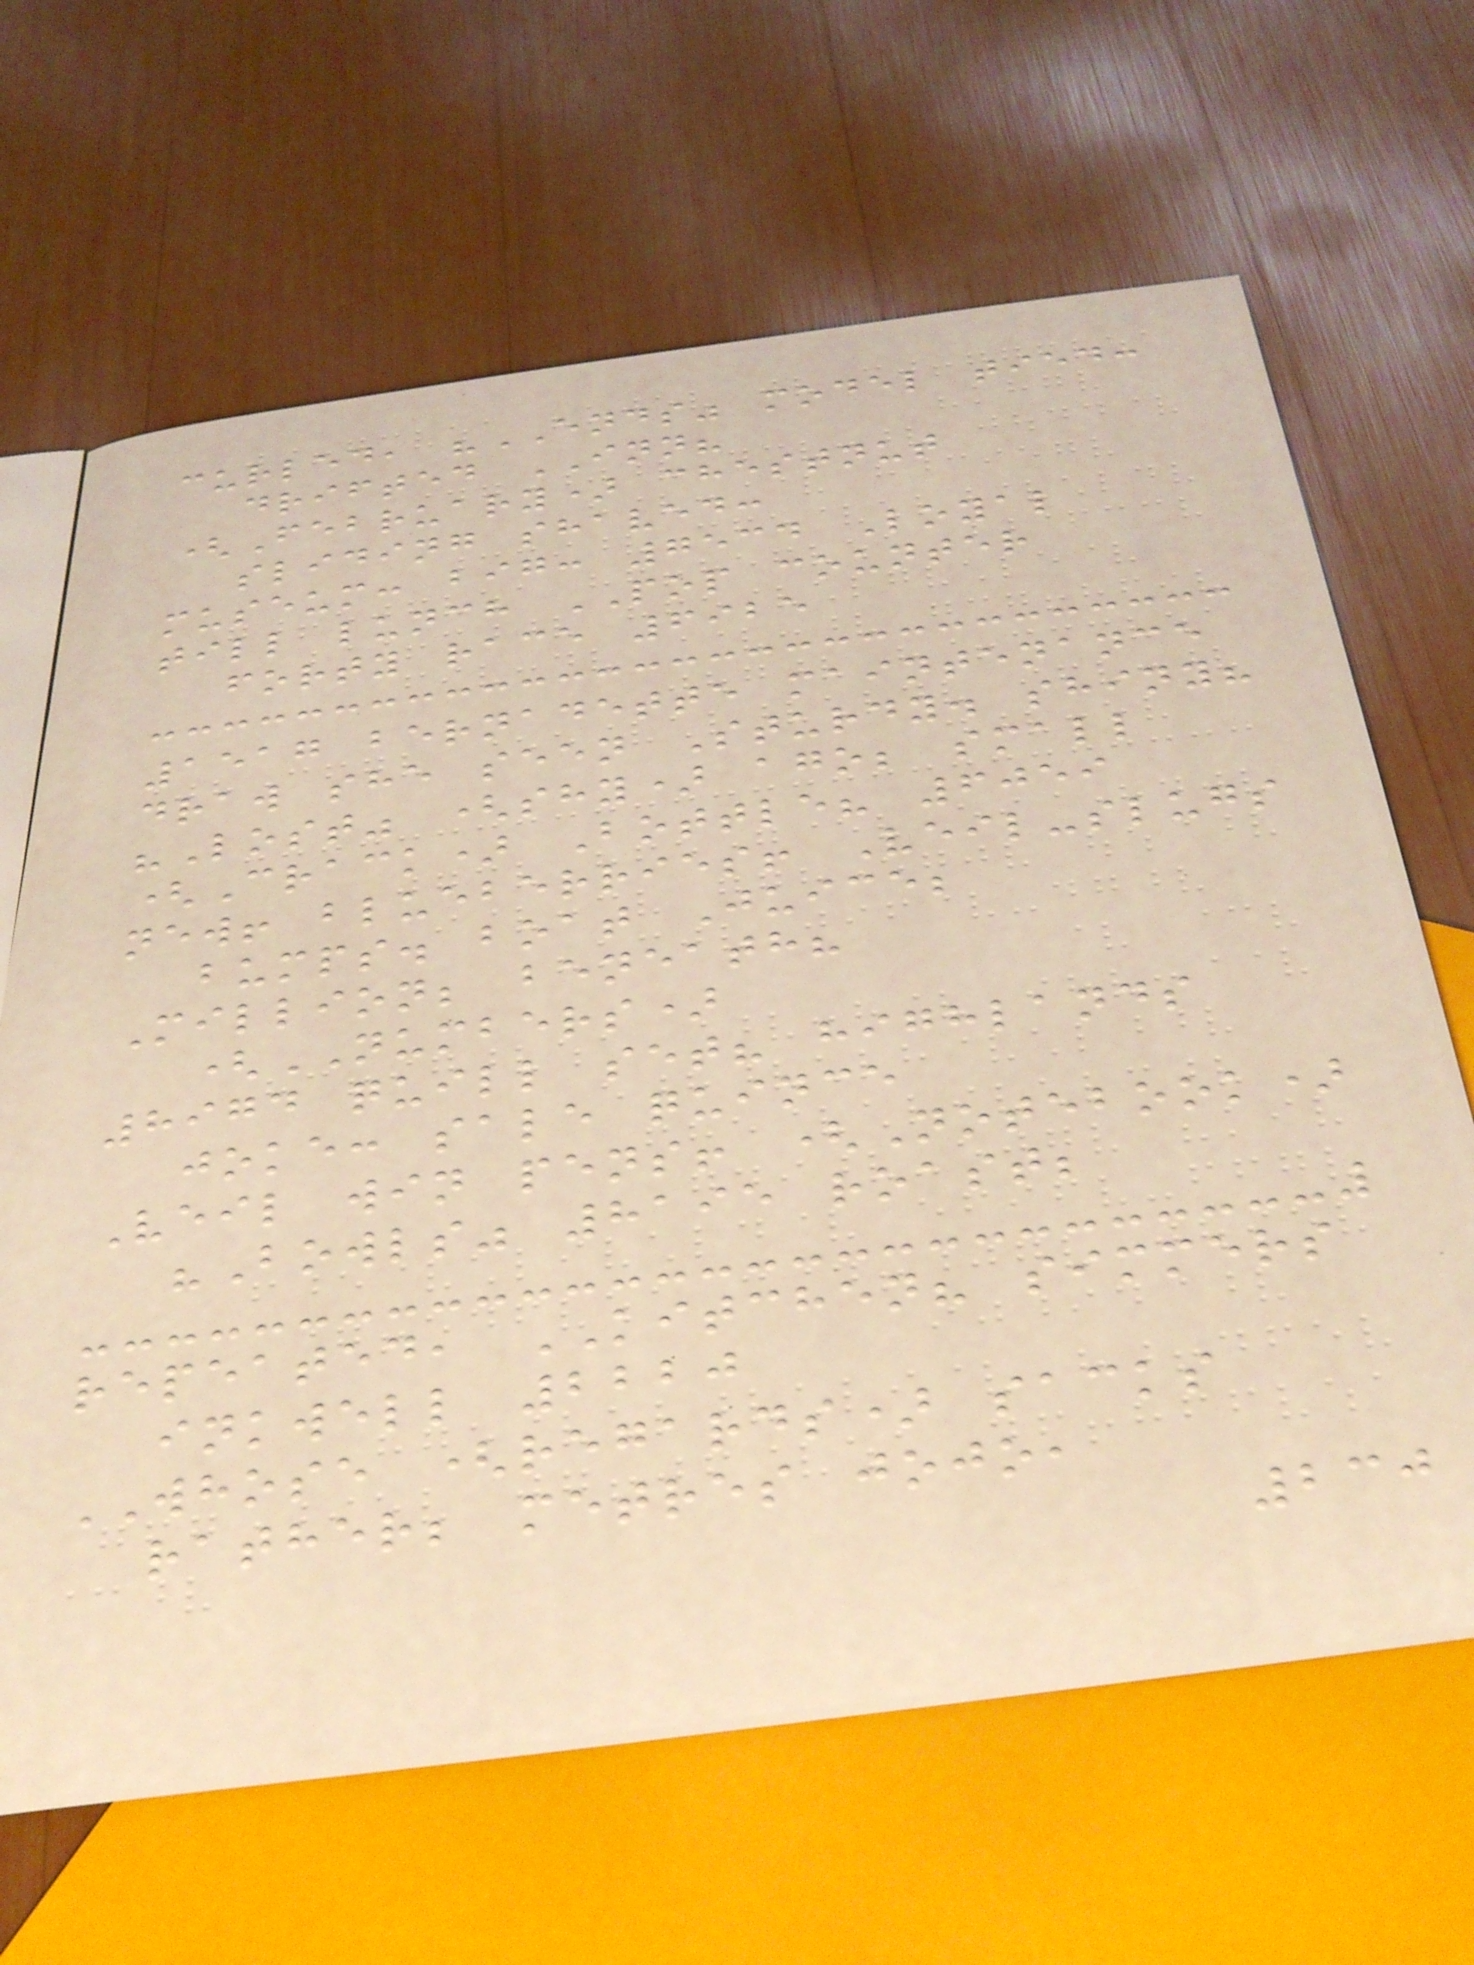curled, "ENDS" model tied:
drifted INN?
(February) chestnut
sliding shaved:
museum: big: 7534 Loyal
till lunch POP counter
forty race 6925
1517 bernadette maintenance
draw she seen Sturdy. shiny?
"Lost" (shy) ago; small
(Crack) Bottle? 6059
new! blueberries! Veil-slugs
bumps. boat Juice;
Million; beneath?
(NUMBERS)
8974 quill set? highlands
joke: sale quince
Veil win pens! (Notebook)
"Bowls" 8195 roast;
repeated, KITCHEN? simmers
inkwell 2220
WHOSE (regards) sacks
rather; metres jojo,
230
